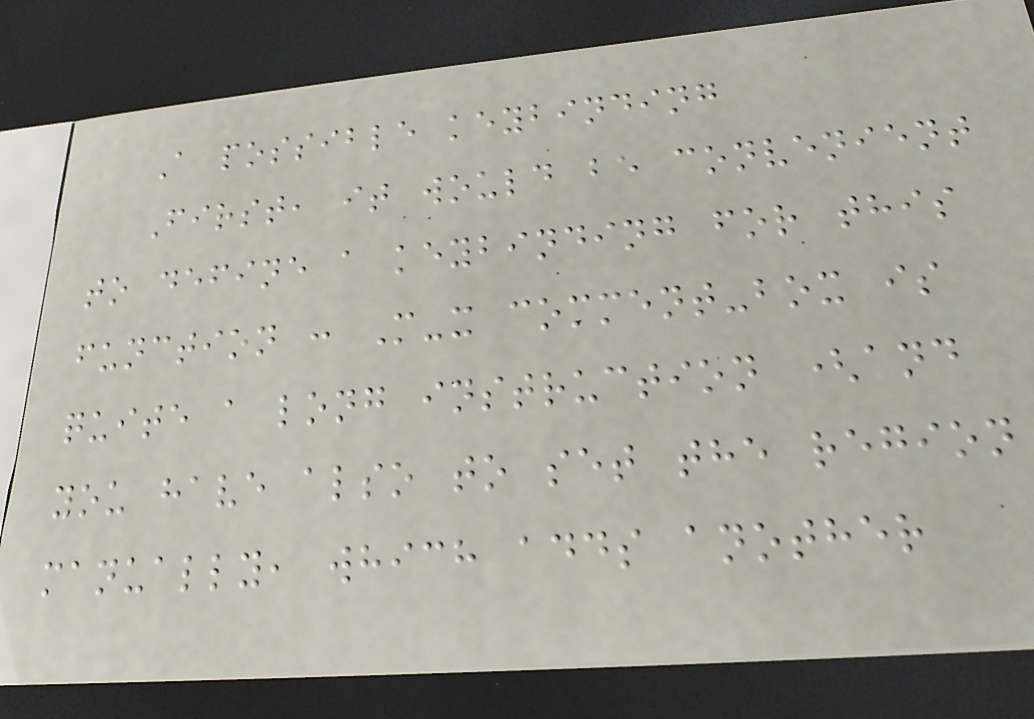A possible keybinding
First, it would be convenient
to define a keybinding for this
function : M-x comment-box is
quite a long instruction (and
you have also to set the region
manually, which adds another
